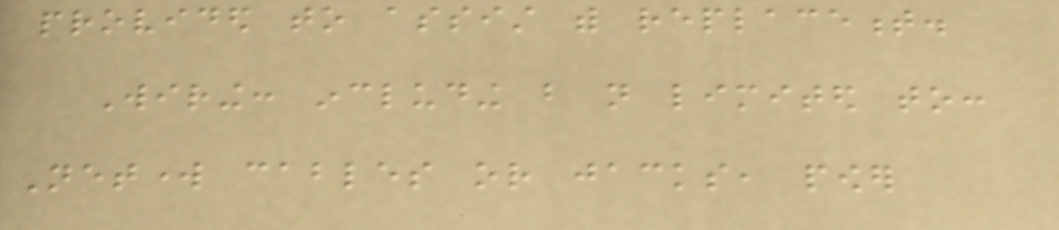provided to assist with replacement.
Wiring: including but not limited to:
Network cables or jacks, power
